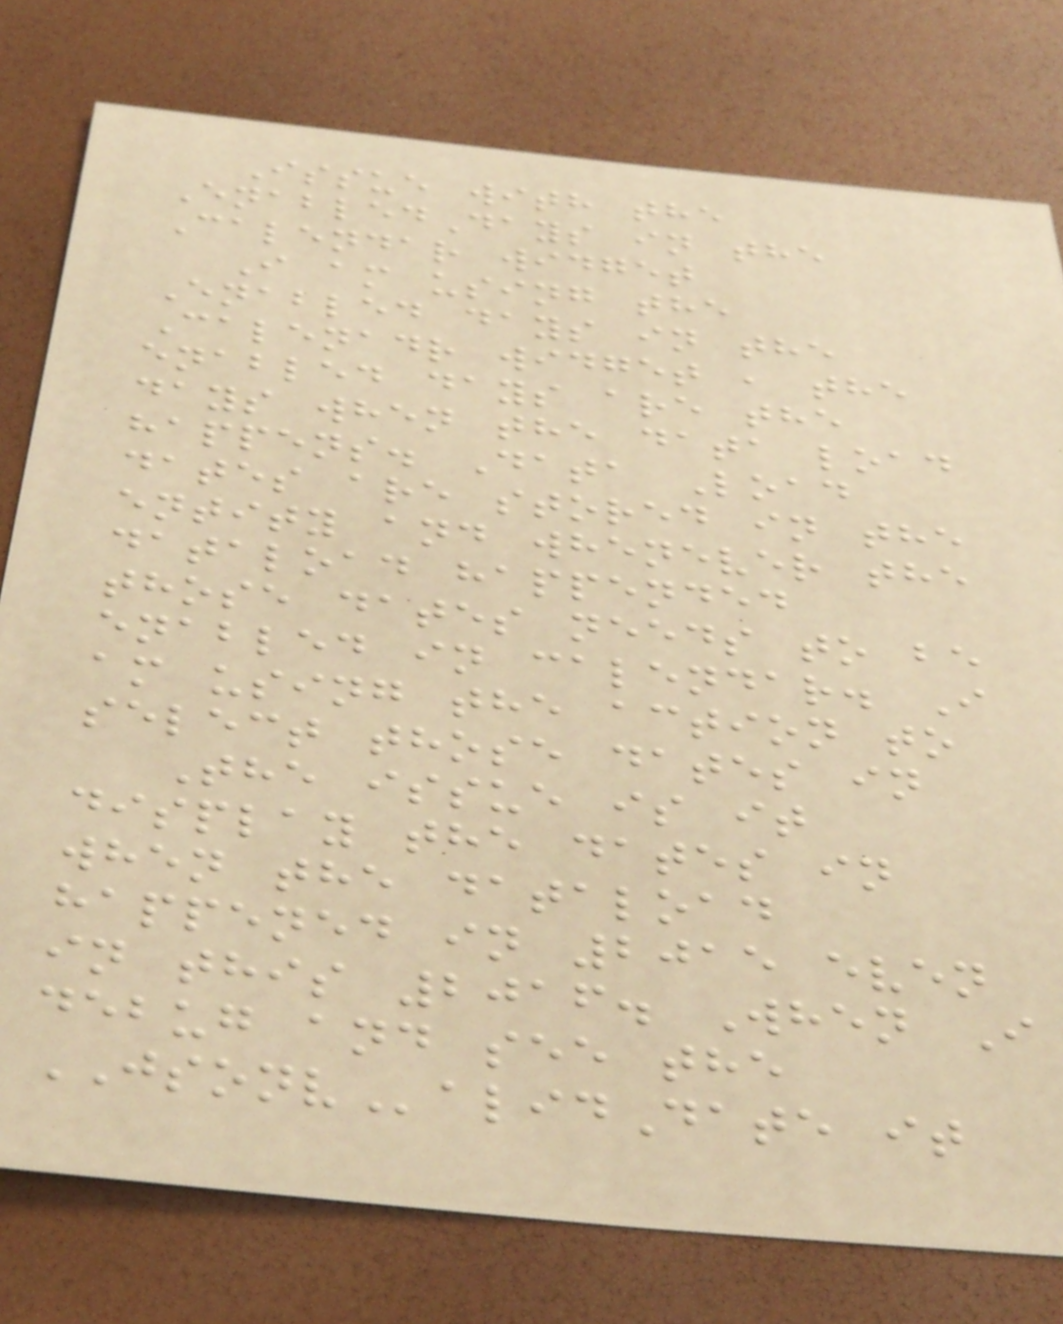Issue with the
EnabledDays in the
Calendar widget
I am using the
Enabled days in the
Calenadr widget , the
enabled days are the
days when the data load
happens. Data Load
dates are stored in the
entity and whenever the
dataload happended
those dates needs to be
enabled in calendar. I
am using the action to
select those dates in
The issue is it
display the dates in
when the dataload
happened in 2015 even
in this 2016. When I
debug and see the
JSONValidDate it
